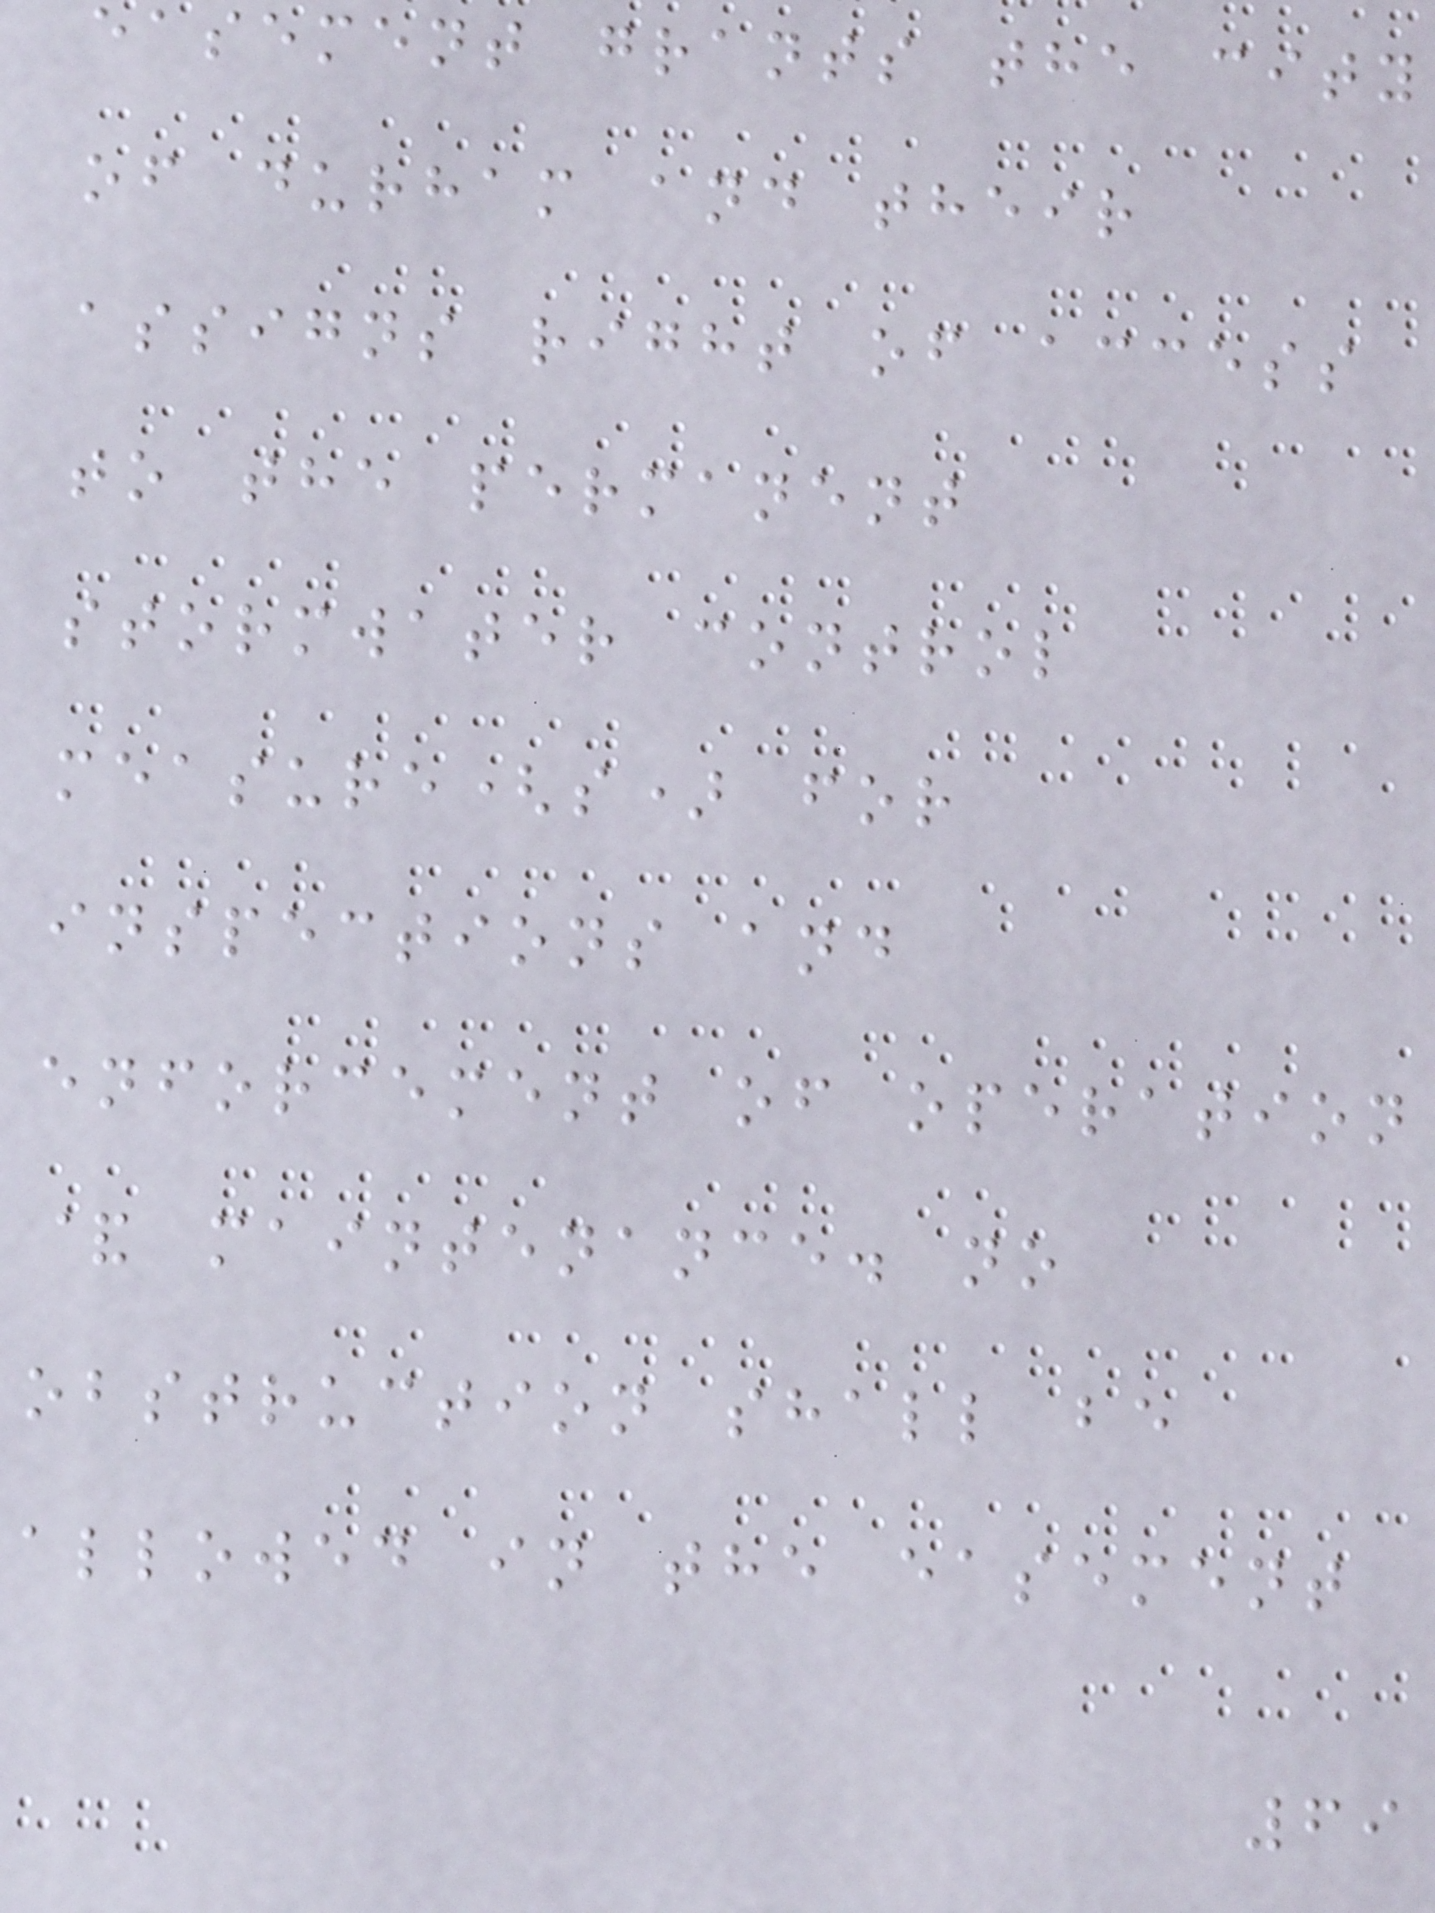easement grants the city
of durham and their
assigns right of access
to the permanent
stormwater control
measure(s) for
inspections and
enforcement of operation
& maintenance. no
obstruction shall be
allowed in the easement
69
